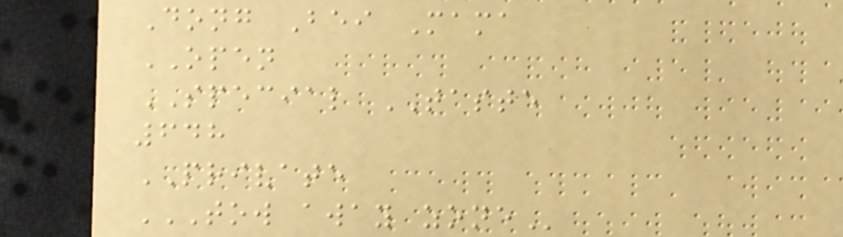Dong Bei Mama
OPEN
SPECIAL TASTE
648
PRIVATE
TOW AWAY ZONE
